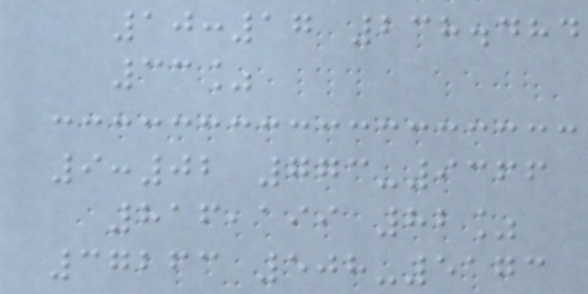10:17 238.484
33%
9:02 773-9366
816,199 82%
37263 508-5173
